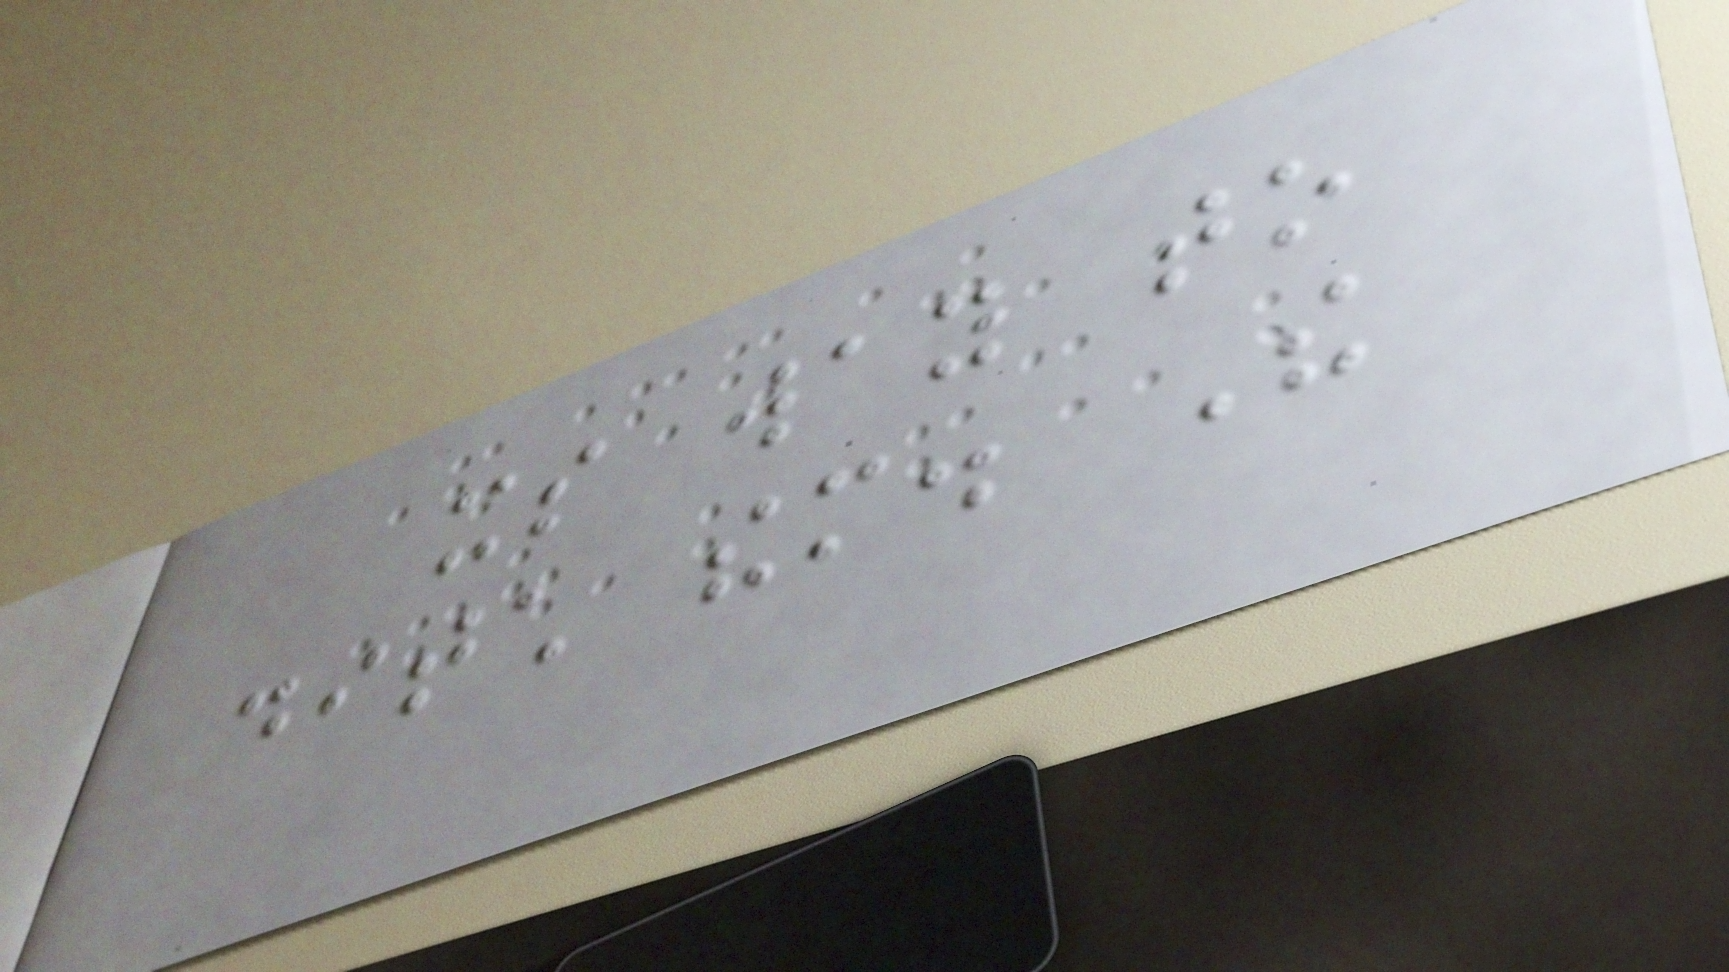its way to
ditch them. The
